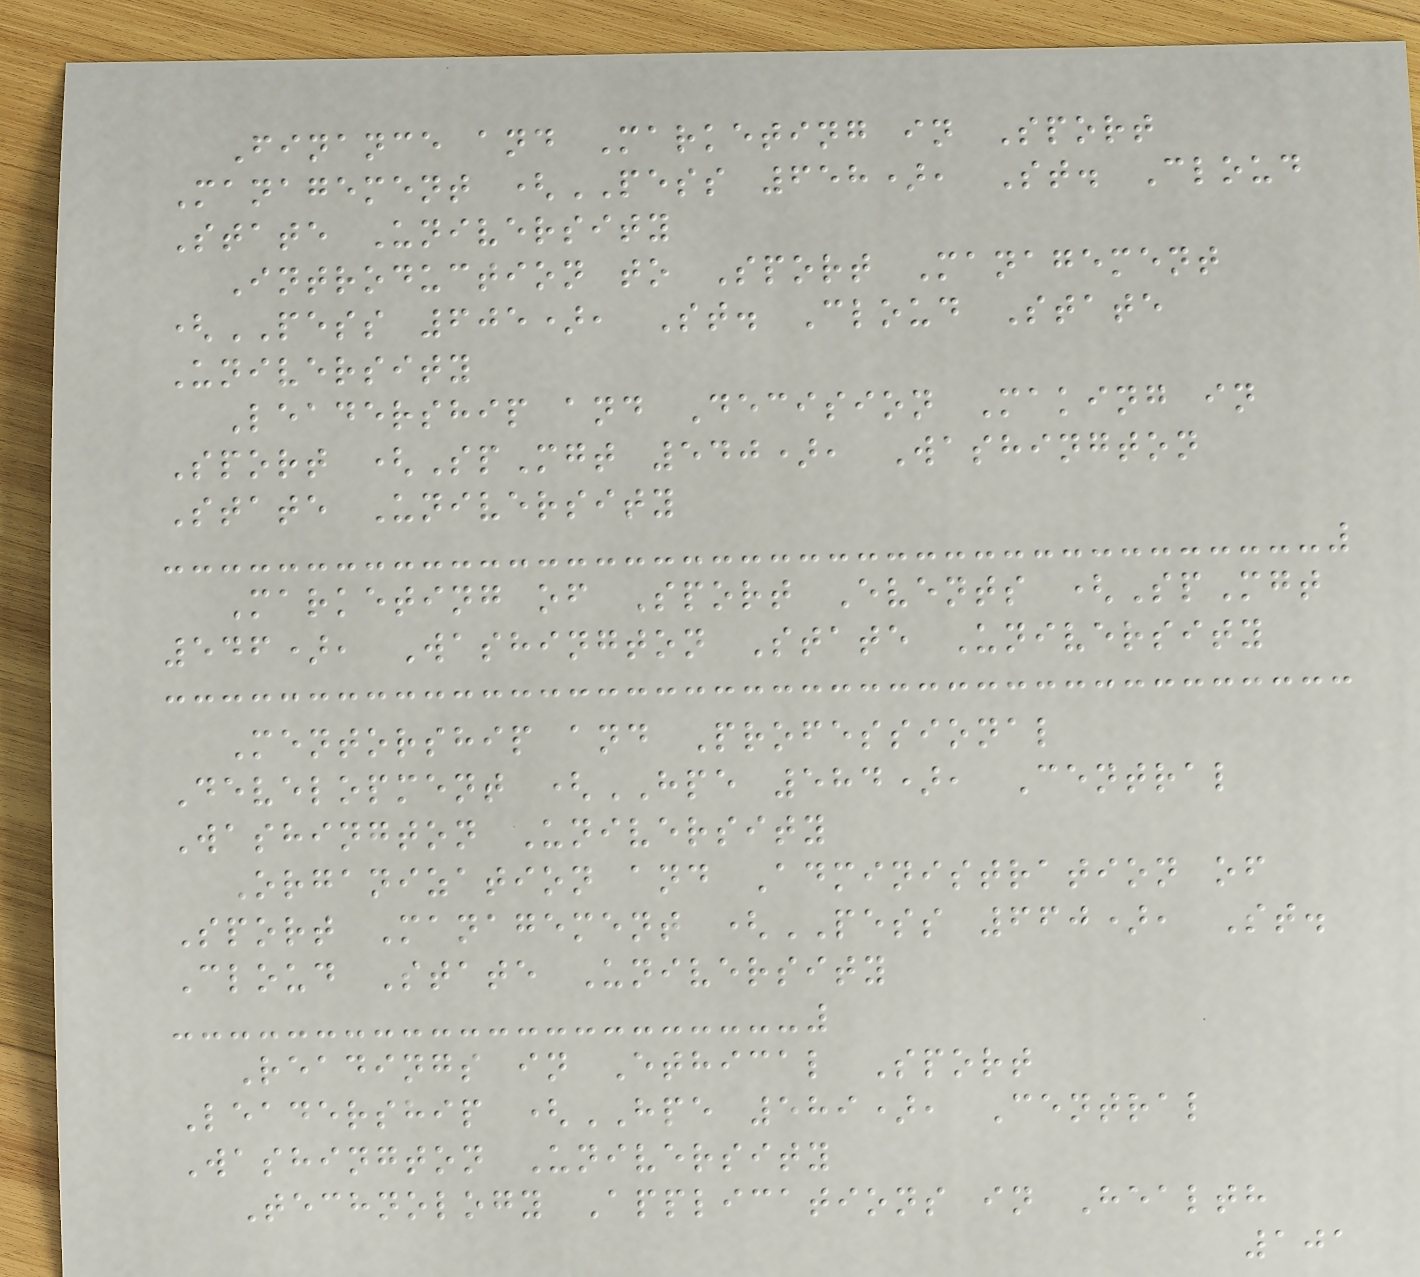Finance and Marketing in Sport
Management (PESS 658), St. Cloud
State University
Introduction to Sport Management
(PESS 605), St. Cloud State
University
Leadership and Decision Making in
Sport (SpMgt 540), Washington
State University
Marketing of Sport Events (SpMgt
546), Washington State University
Mentorship and Professional
Development (HPE 584), Central
Washington University
Organization and Administration of
Sport Management (PESS 660), St.
Cloud State University
Readings in Ethical Sport
Leadership (HPE 589), Central
Washington University
Technology Applications in Health
101
